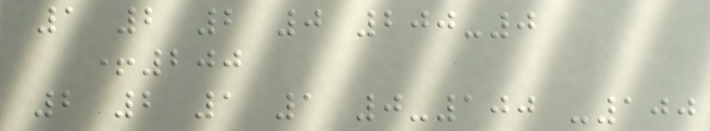1 2 2 0 200-0
+200
2 2 1 1 0-100 -100
